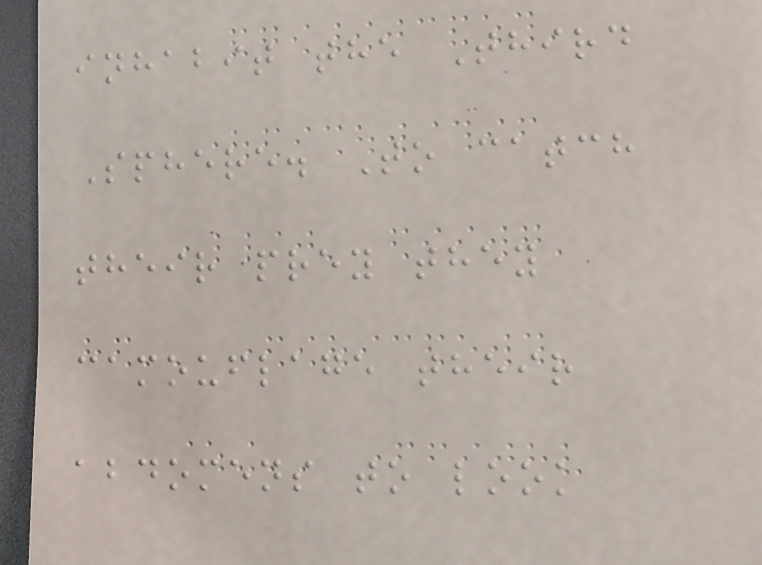inhabit the Third
Sphere. To catch
their prey they
camouflage their
abdomens to look
